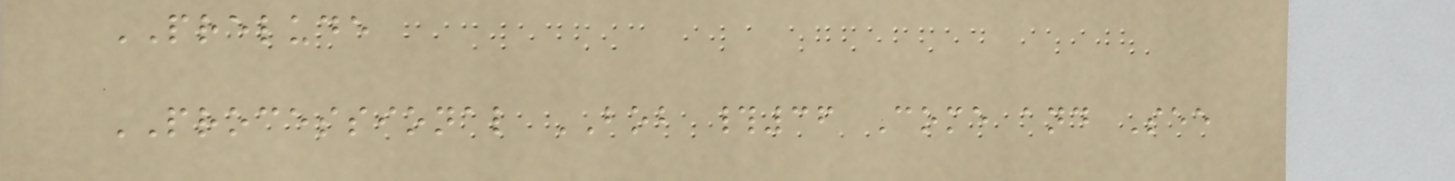PRELUDE
PROCESSIONAL BOB #36 Come and See
